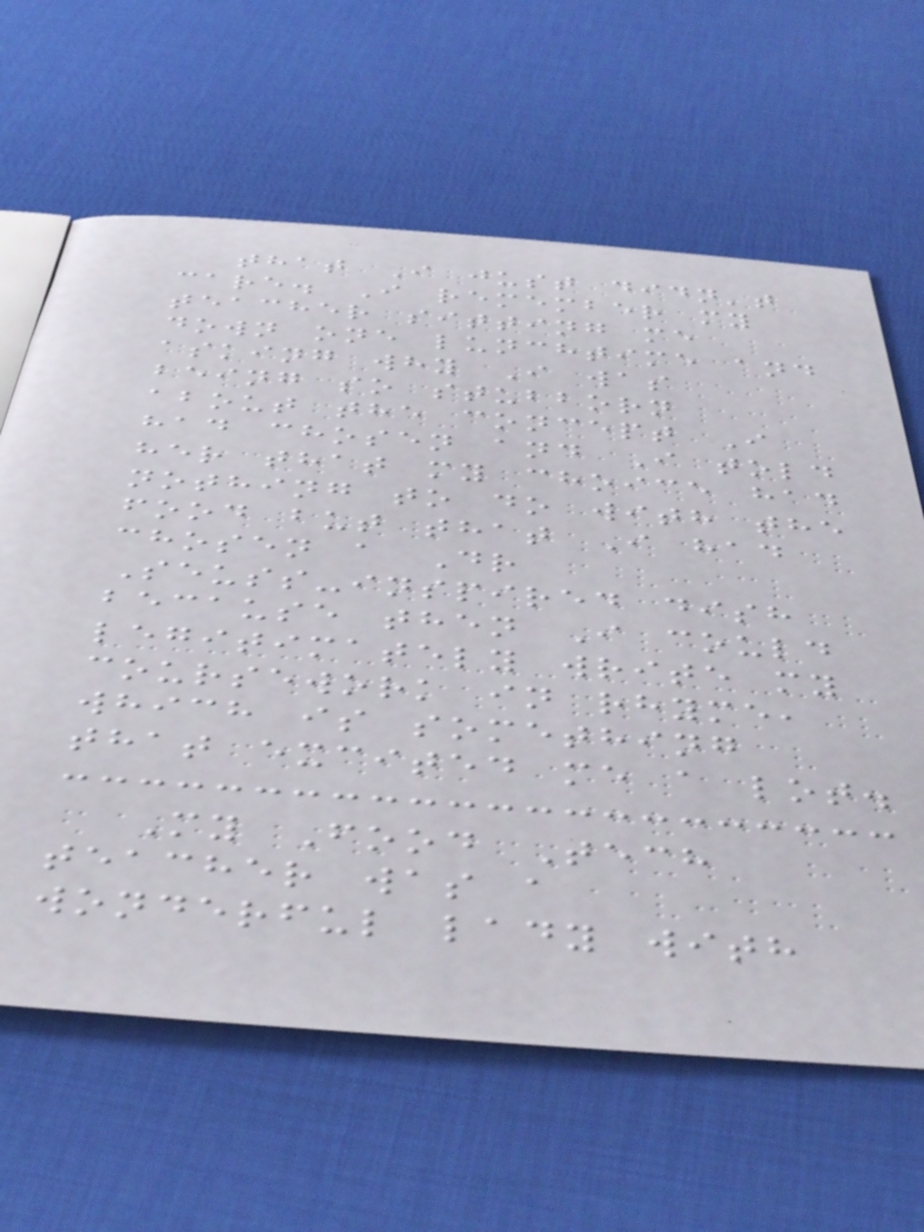that I just didn't
care. I remember my
teacher sitting me
down one lunchtime and
asking why I was
being so stubborn
about the concept I
had chosen and I told
her that my choice had
nothing to do with the
food but that I had
chosen a Dr
Seuss-inspired dish
because then I could
legitimately write my
coursework in rhyme,
which is something
that excited me a lot.
My Food Tech
teacher was a
wonderful lady with
